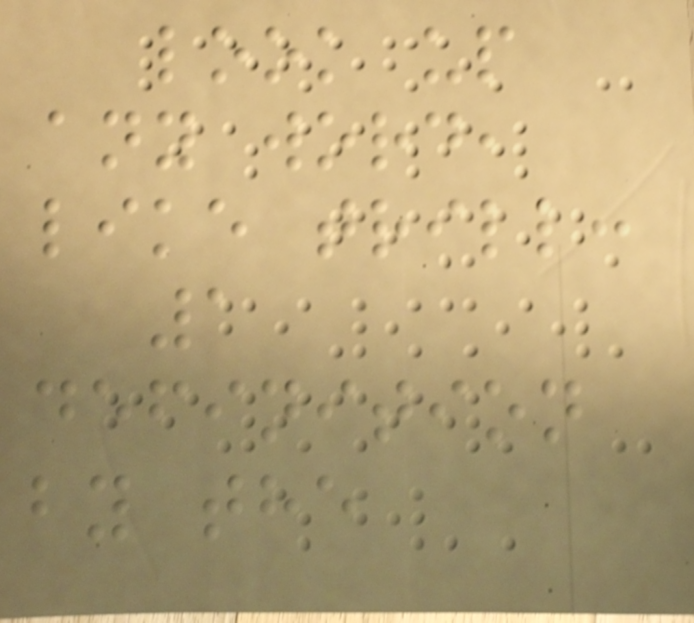look up
any word,
like trill:
1
definition
by the
